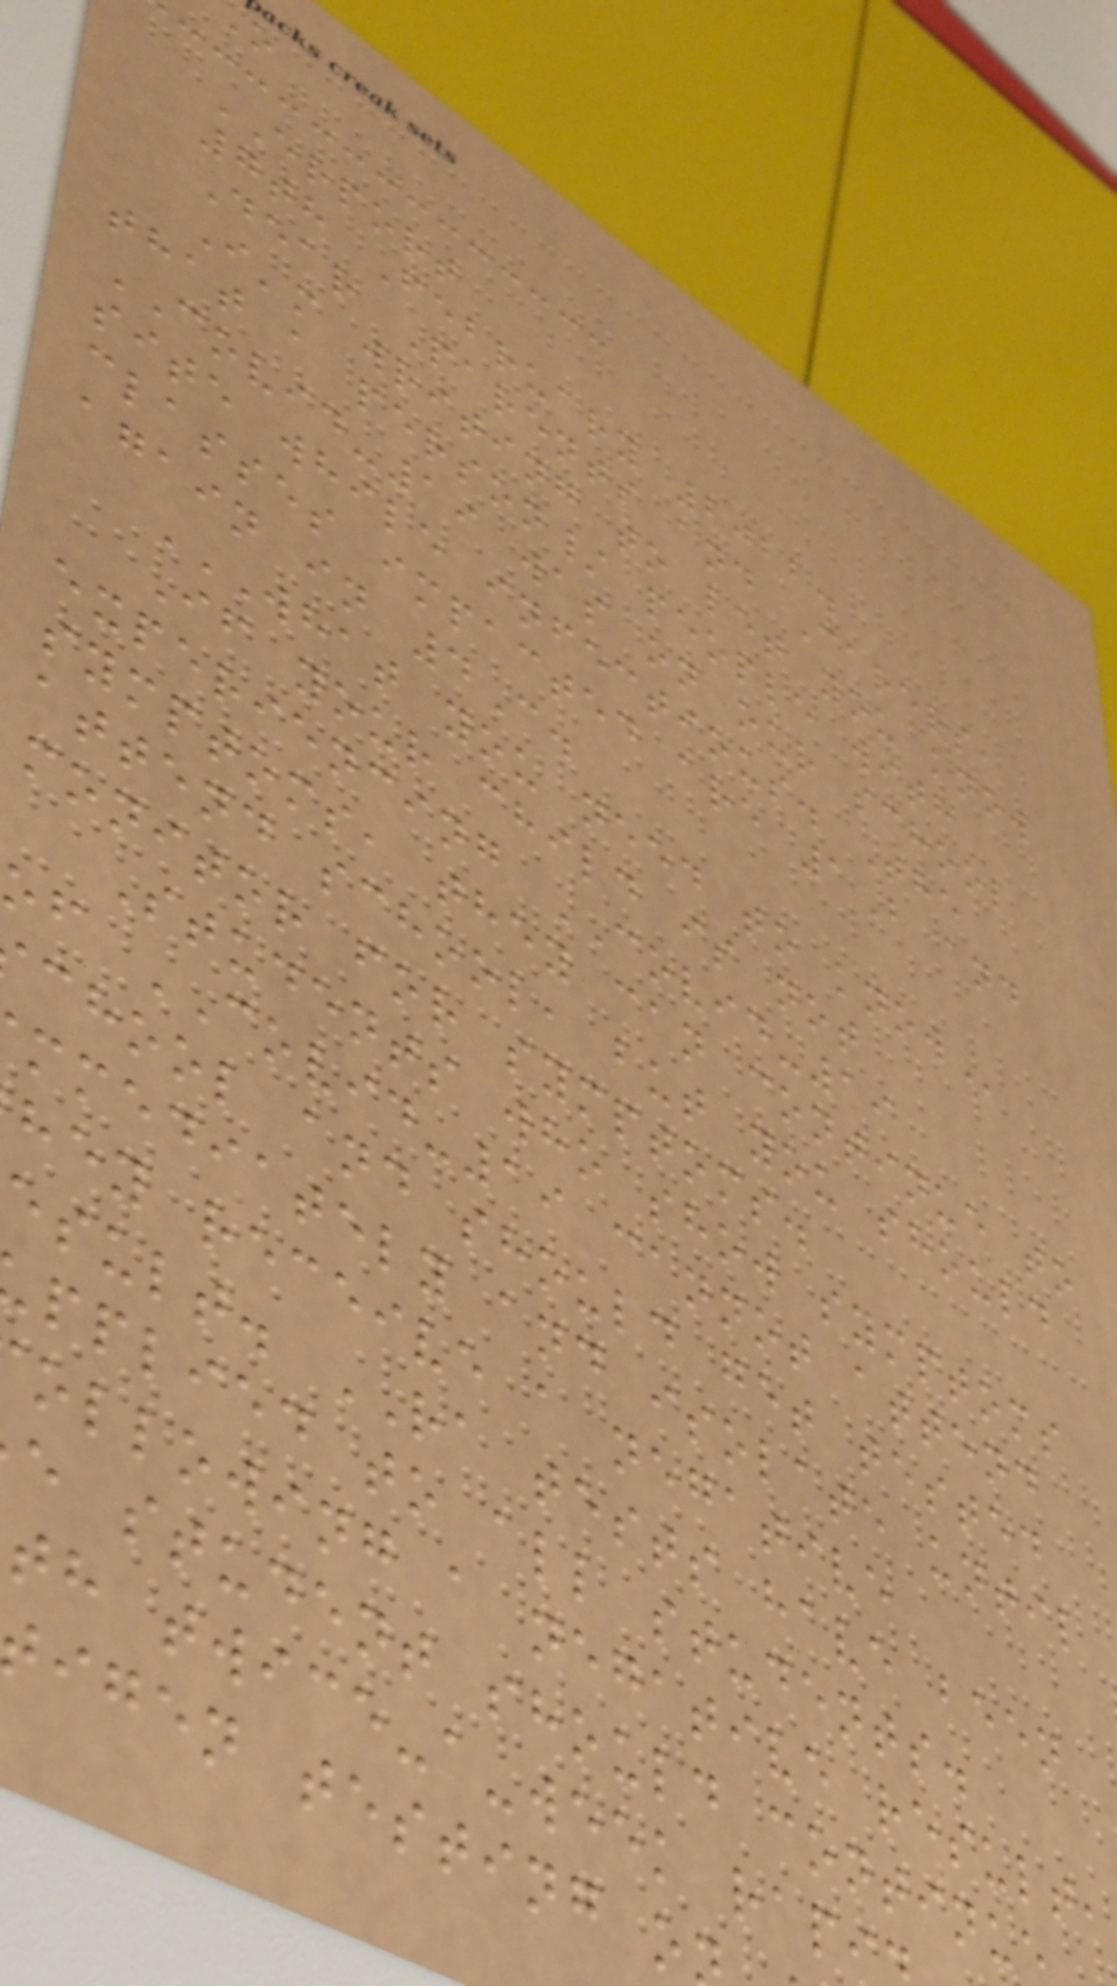ERPORT
7th February 2022.
Dear Parents and Carers,
I'm writing to let you know
that a person/ people with
COVID-19 was on our school
site while infectious. The
classes impacted are 1B and
again in 4C.
WHAT YOU NEED TO KNOW
If your child is not
experiencing COVID-19
symptoms, they can continue to
attend school, but you should
monitor for symptoms.
Students who show symptoms
of COVID-19 cannot attend
chool and should get tested
mmediately and isolate until
hey receive a negative
esult. RA tests have been
pplied to all students.
ollowing a negative result,
e student should continue
th twice-a-week rapi
igen testing o
